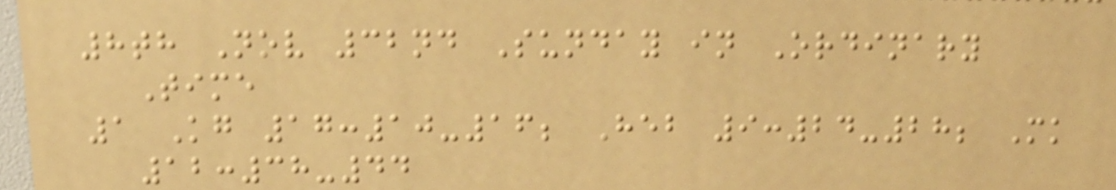8th Nov 32nd Sunday in Ordinary
Time
1 Kg 17:10-16; Heb 9:24-28; Mk
12:38-44
